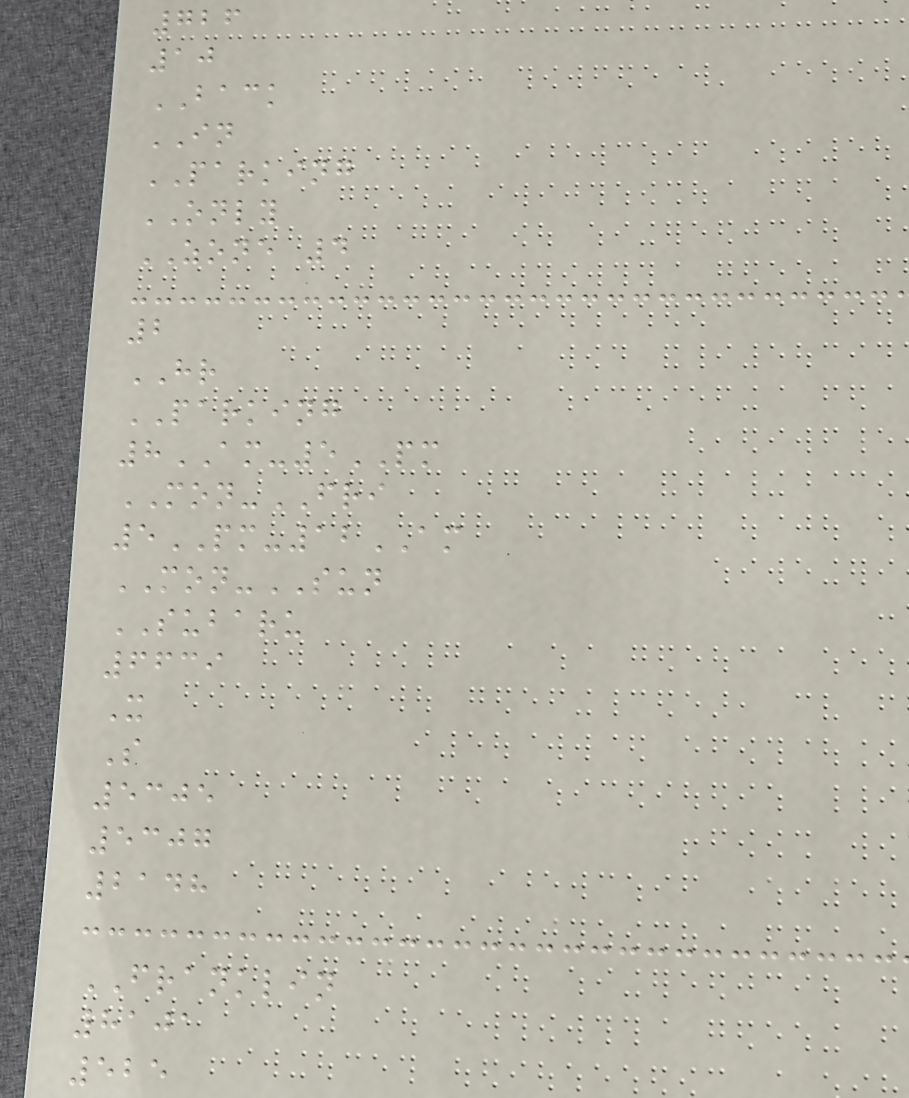726
10
BACK
IN
PARKING
ONLY
ZONE 4
2
HR
PARKING
8AM-5PM
MON-FRI
5PM-12AM
MON-SUN
SUBARU
6639
X
S
5305
5307
2148
FRANKLIN
8101
525
